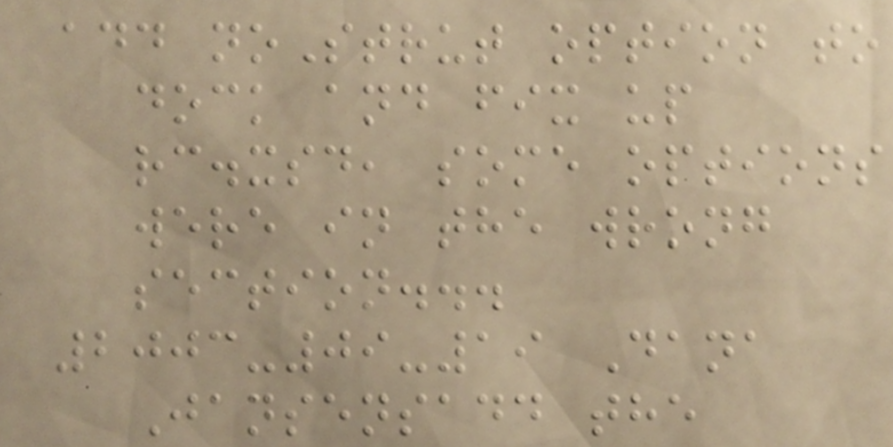add noStrut option to
dock and fix up
rc.xsd, some options
were in the wrong
section...
2003-09-19 Dana
Jansensadd the
